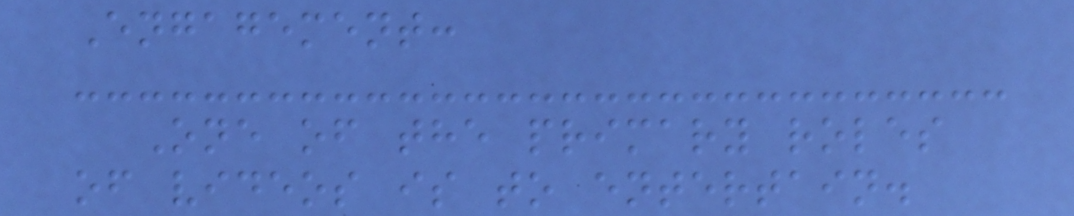Engagement:
One of the primary roles
of videos is to entertain.
